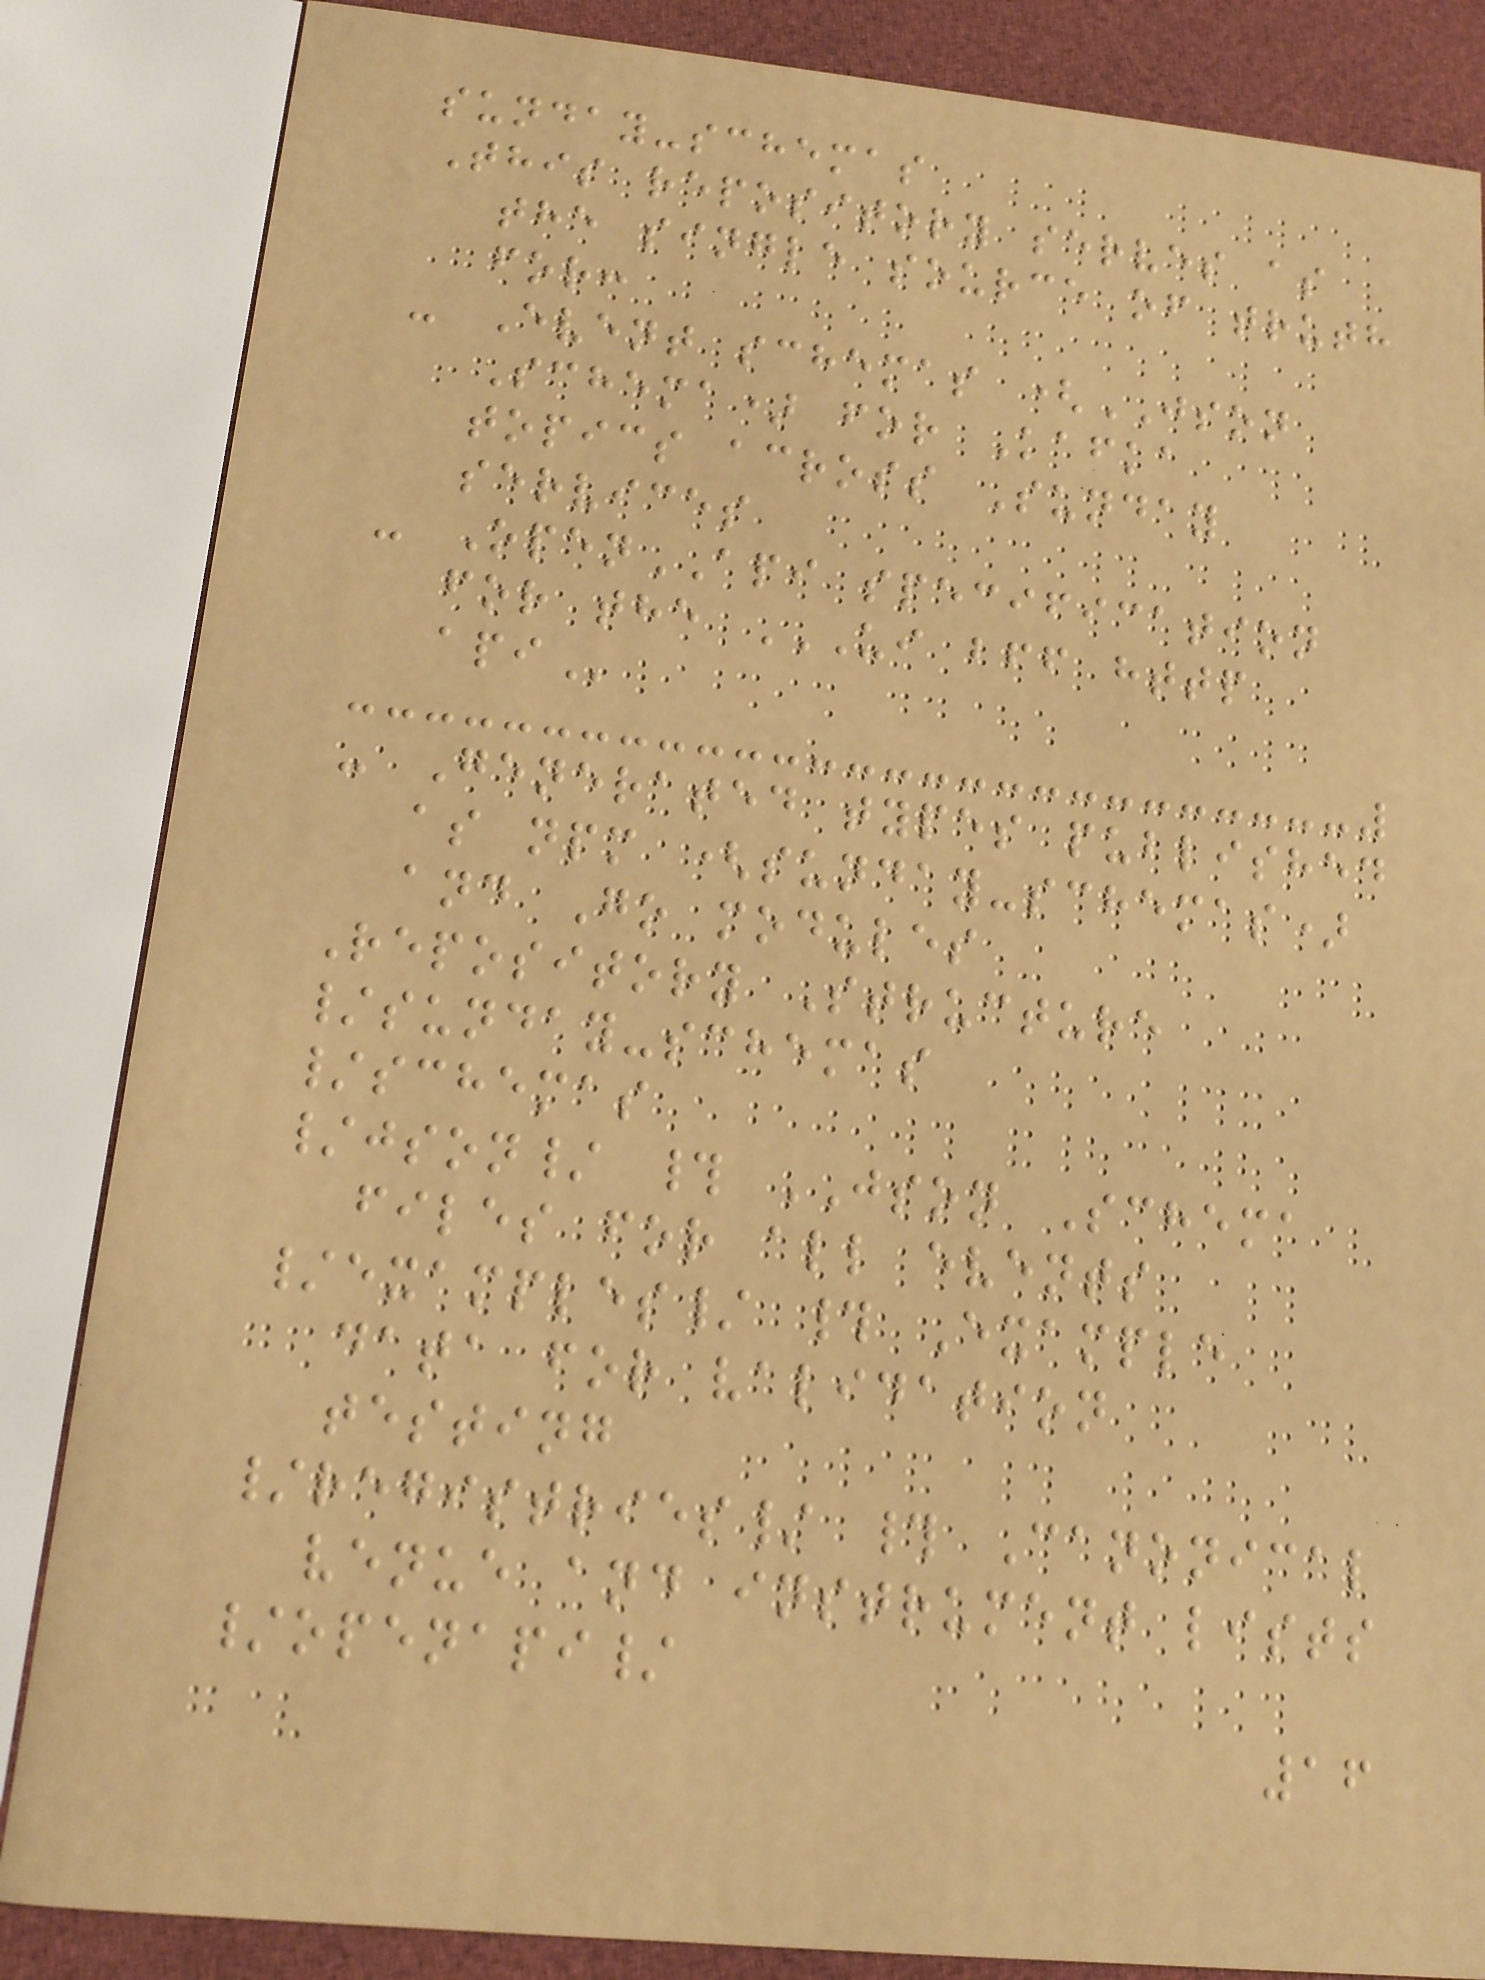sunday-schemas
This repository serves as
the single source of truth
for:
- Event schemas (JSON
Schema) for Kafka
topics across Sunday
services
- OpenAPI specification
for the UI BFF HTTP
API
- Generated types published
as npm (sunday-schemas)
and Go modules
Repository Structure
/sunday-schemas
/schemas
/json/ # JSON Schema
files for all events
/examples/ # Example
data for validation
testing
/registries/ # Canonical
venue and instrument lists
/openapi/
16
